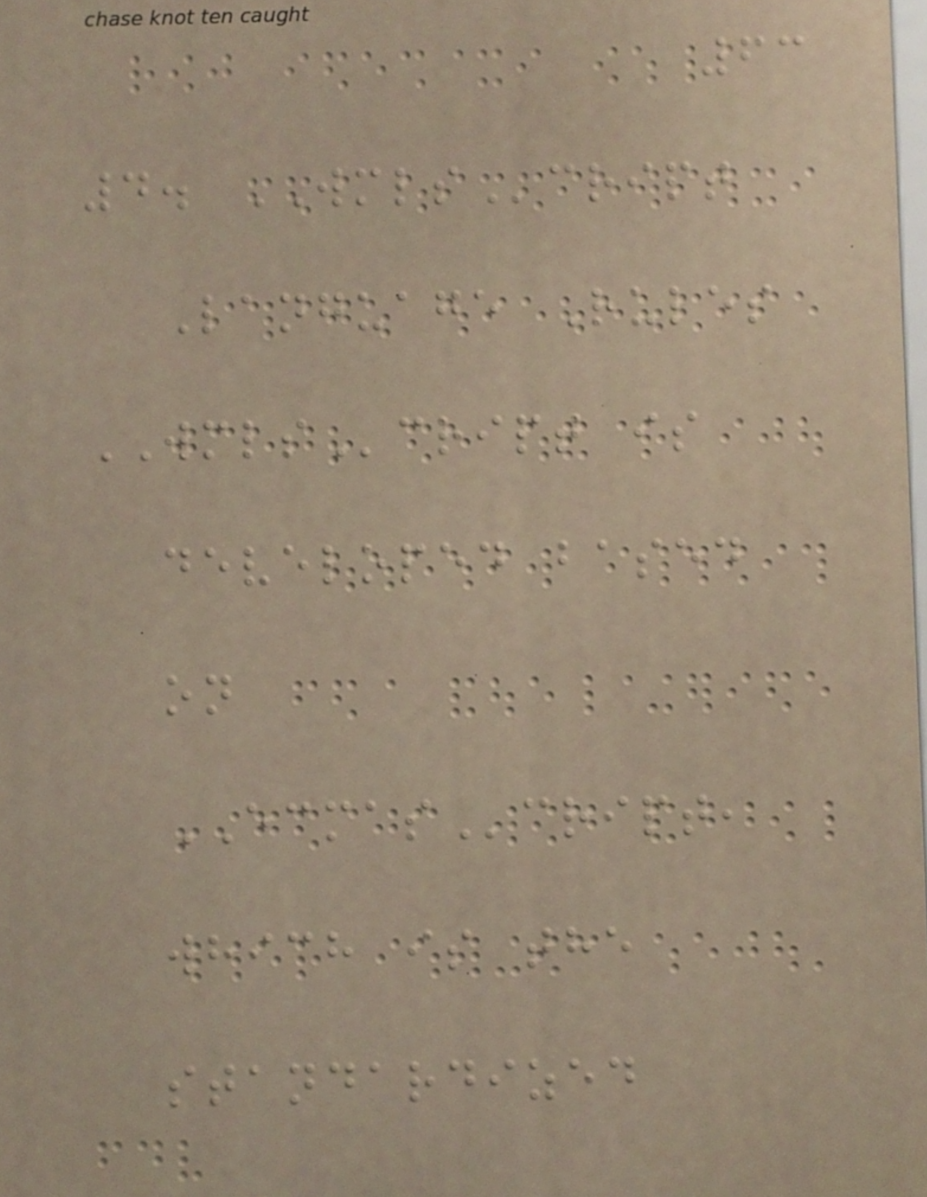63
4. WMLScript
Language Rules
WMLScript is
developed based
on
ECMAScript,
which is the
standardized
